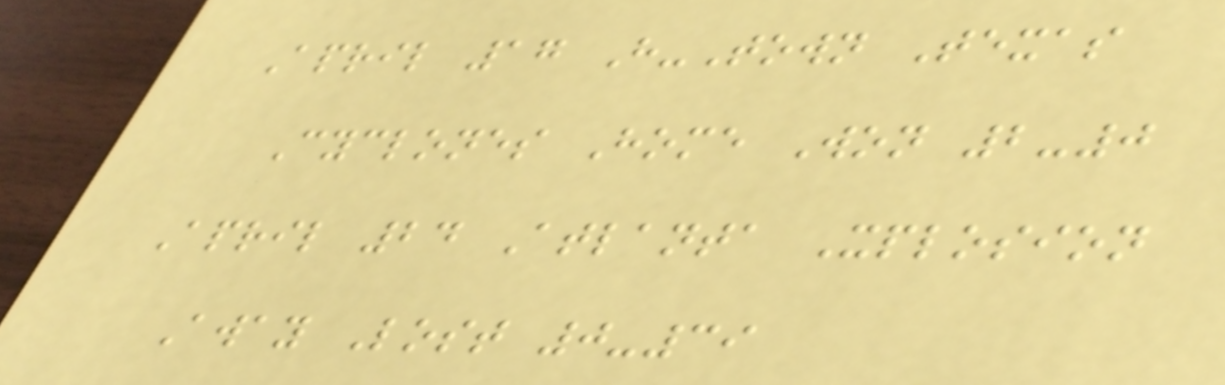April 17 H-Town Texas
Cyclones Home Won 2-0
April 24 Atlanta Xplosion
Away Lost 0-39
